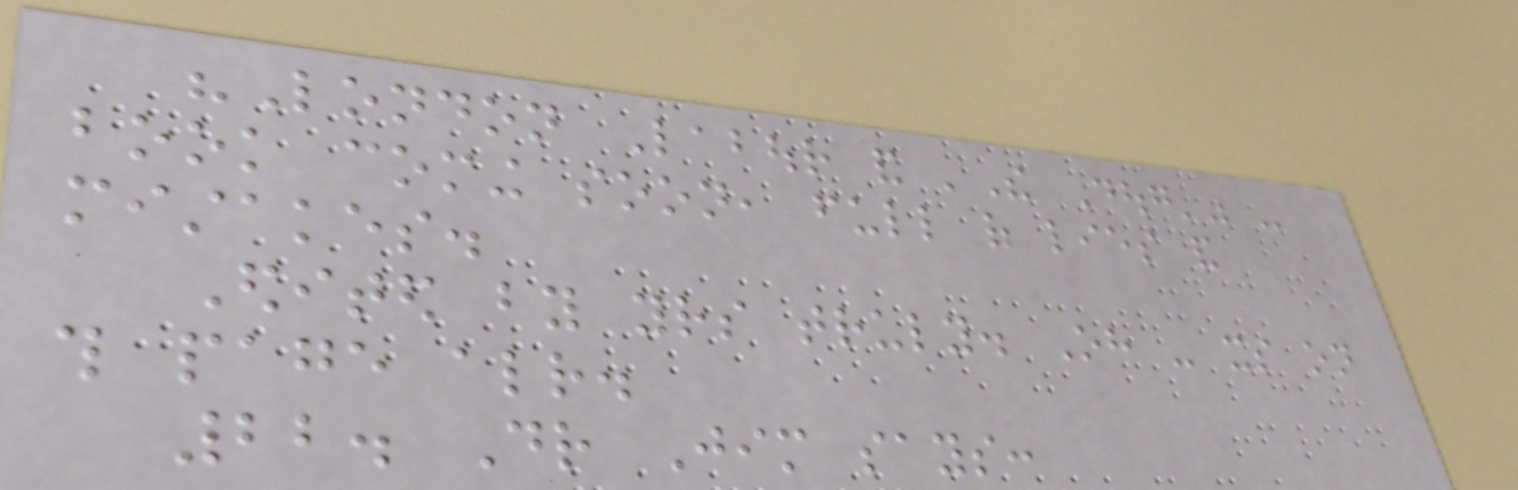"London Labour and 'The Doug'" -
book coming soon, full of lies and
mistakes.
Edited by yours truly. Oh - its on
this page already.
22. Dr Jim says:
